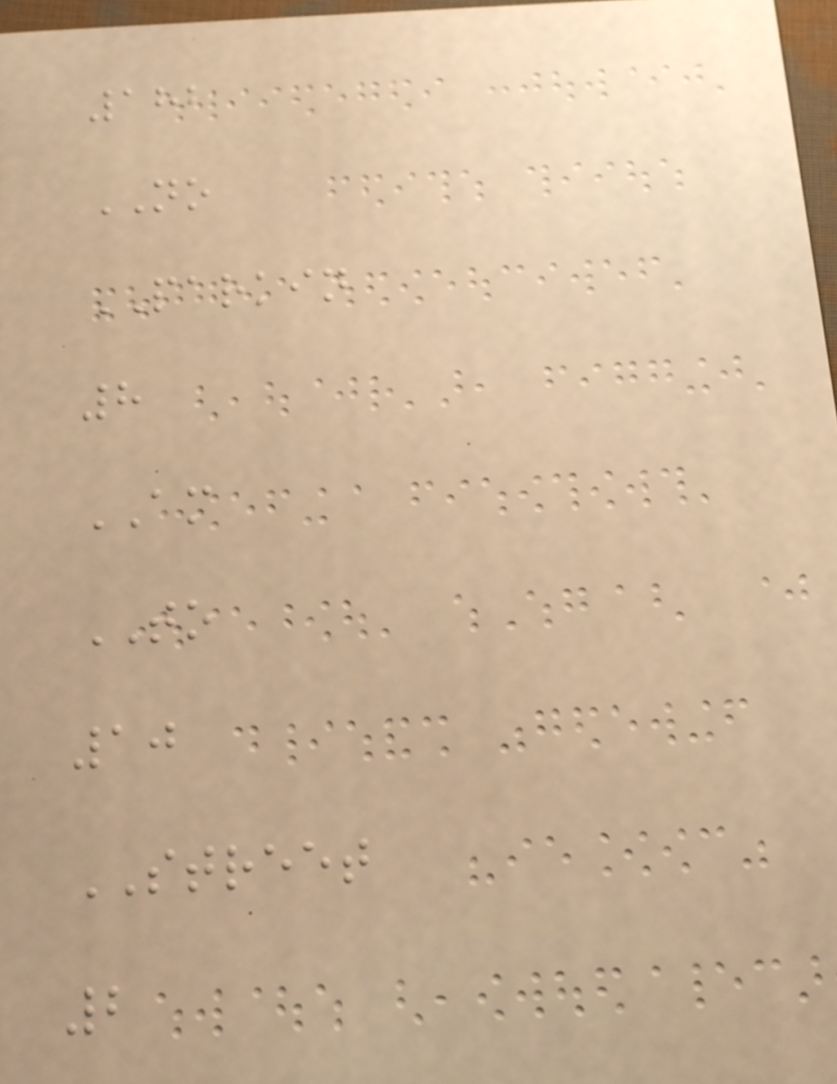182
NO
PARKIN
8
AM
TO
10
STREET
2
